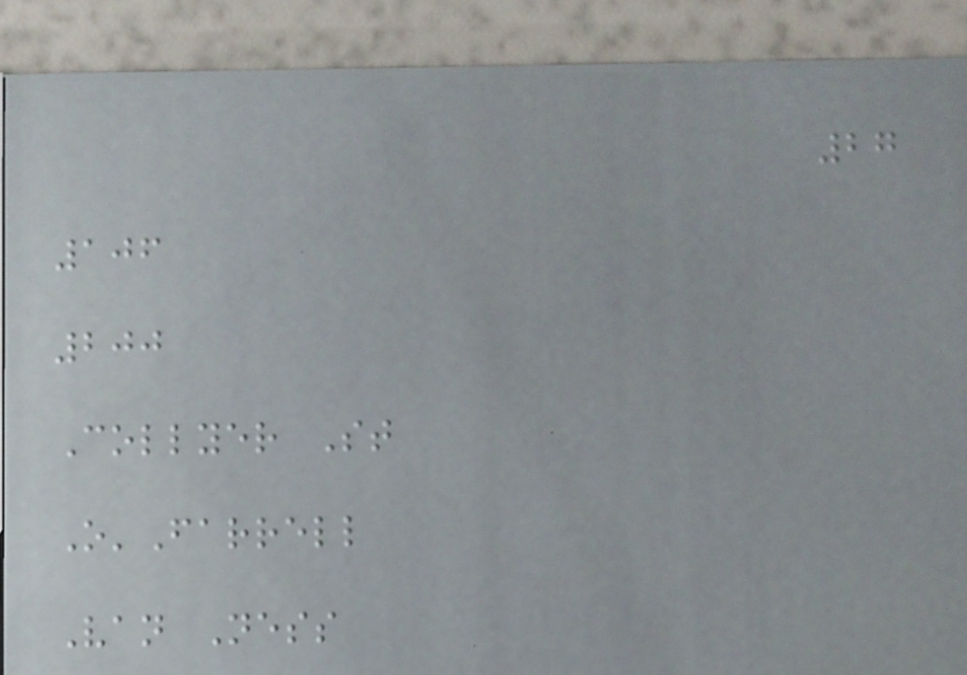27
106
200
Collyer St
O'Farrell
Van Ness
